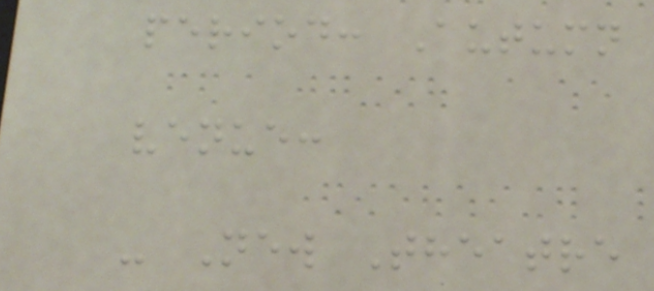period: Autumn
venue:
- New Theatre
